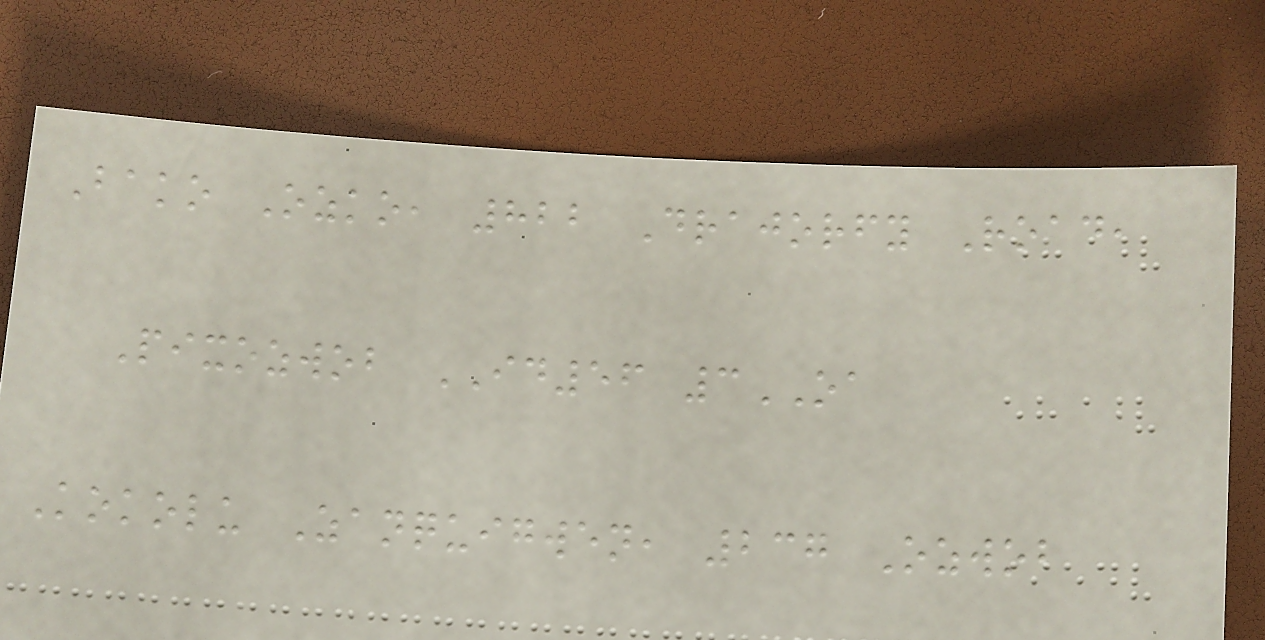Bako Ozko, 822 Drajorfy Road,
Pixozwob ID56 3OA
Kokolu Zanquigwen, 237 Ozwob
